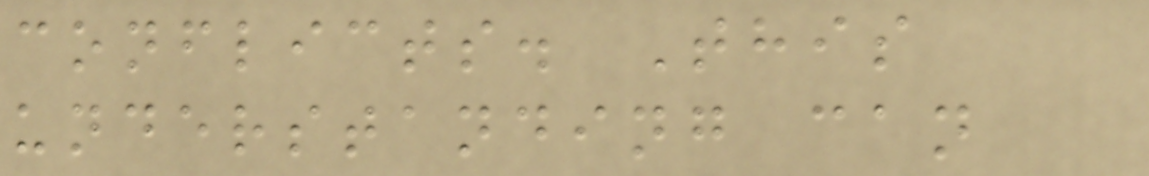conflicts. This
understanding can
